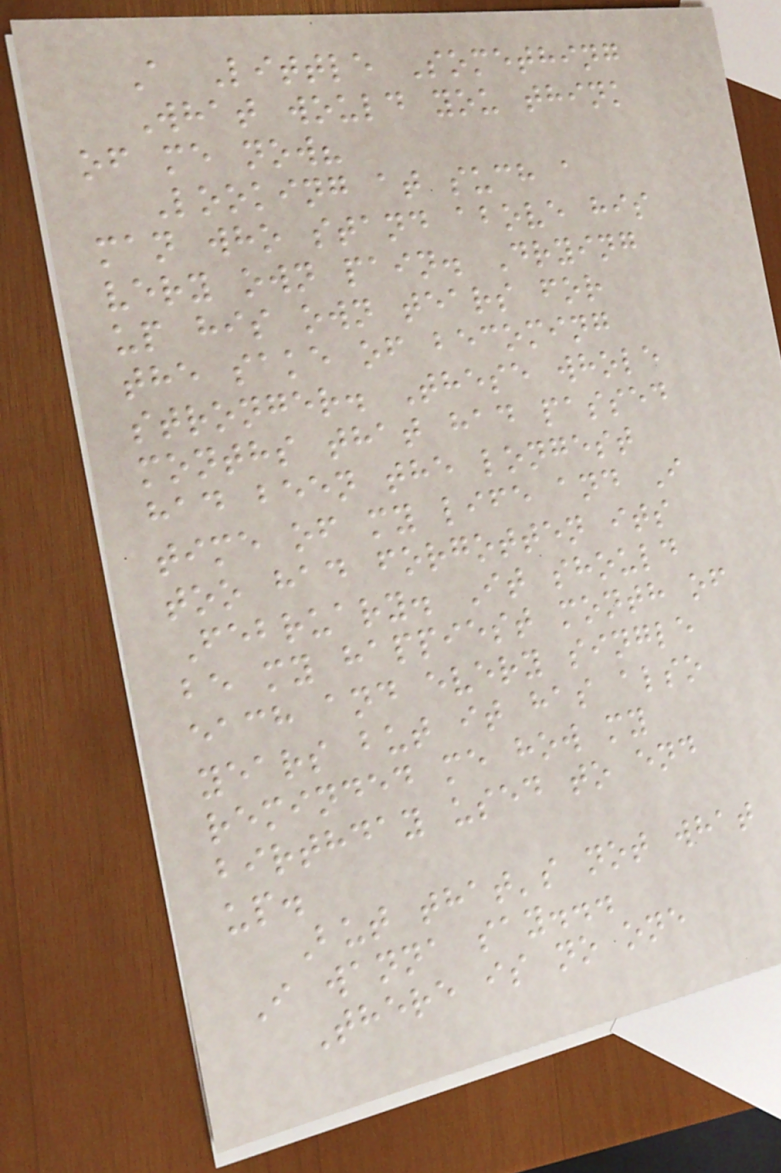A Little Something
What would you think
of me now?
Looking at such a
man who stand above his
very own pain. Drying
up his own tears for
the sake of becoming
stronger. These whole
months that had passed
had been the longest
time of my life and I
too had forgotten its
February. It should
be my happiest month of
each and every single
years but it has also
reminded me how my
birthday used to end
up.
But that's not what
I wanna say...
There is no one
